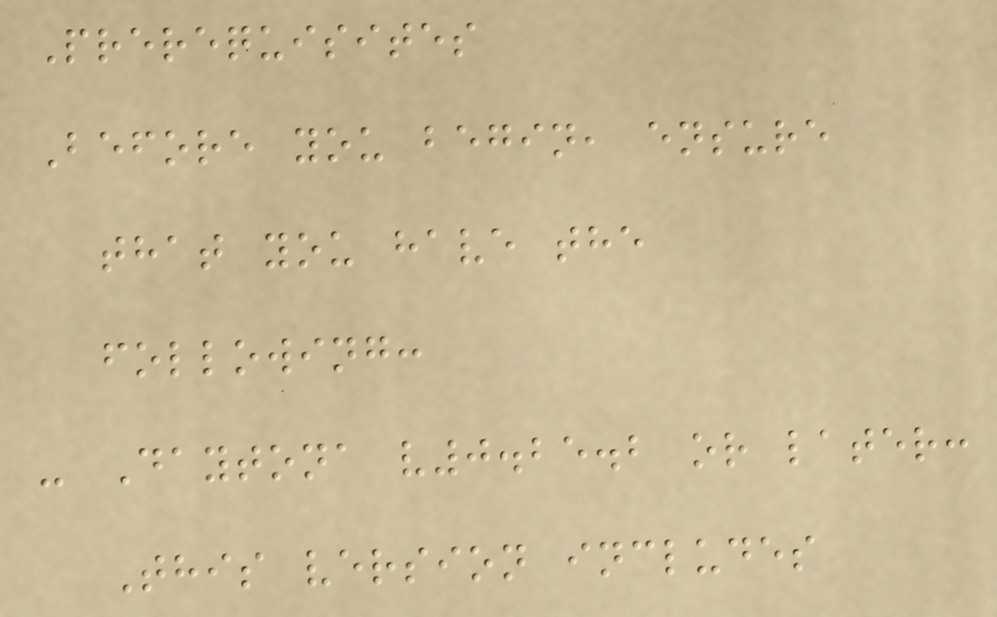Prerequisites
Before you begin, ensure
that you have the
following:
- Daytona v0.25.2 or later:
This version includes
